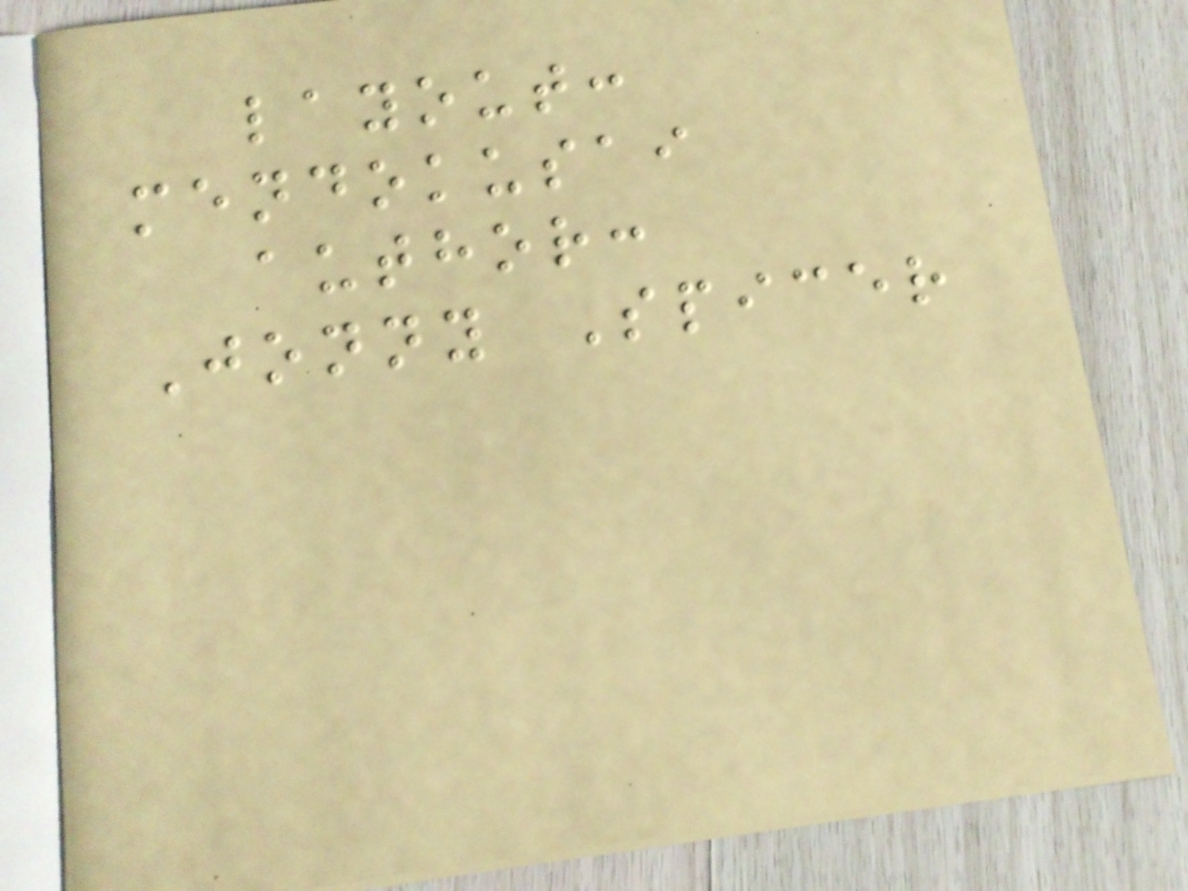layout:
mendokusai
author:
Jonny Spicer
